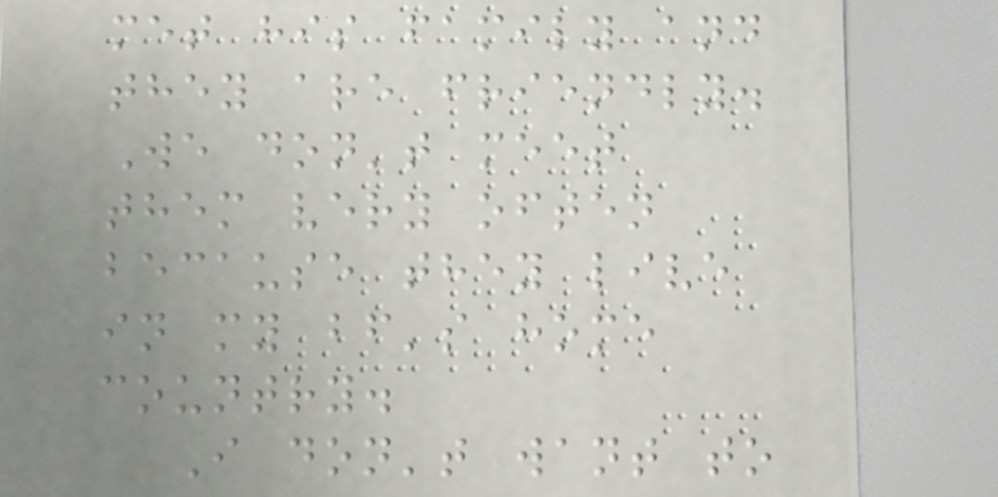met his family and
they are friendly.
We don't meet
them very often
because they live
in my bf's home
country.
I don't want to
